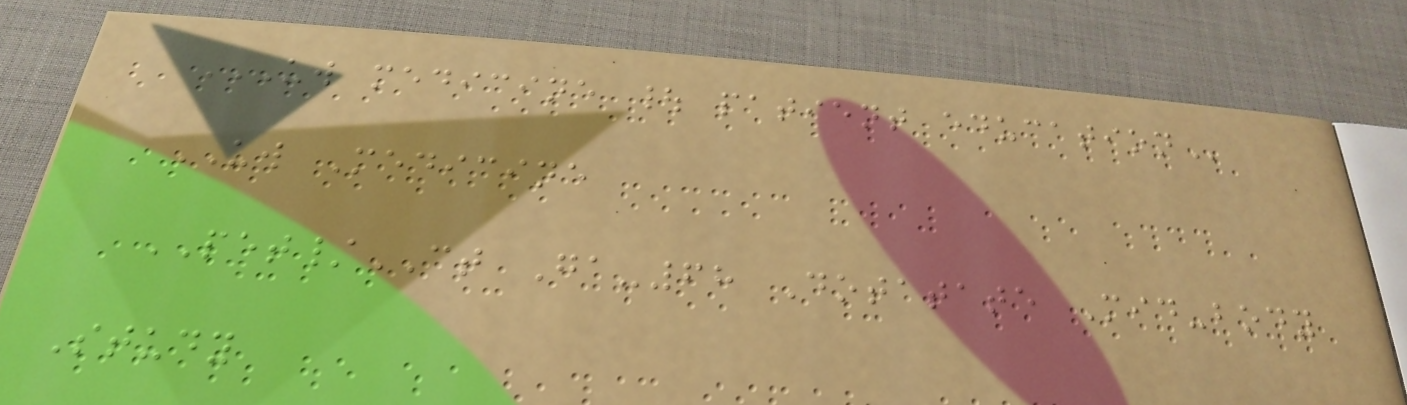UW MEDICINE | PATIENT EDUCATION
UW Medicine
PET/CT Ga-68 Dotatate Mid-body
Study
